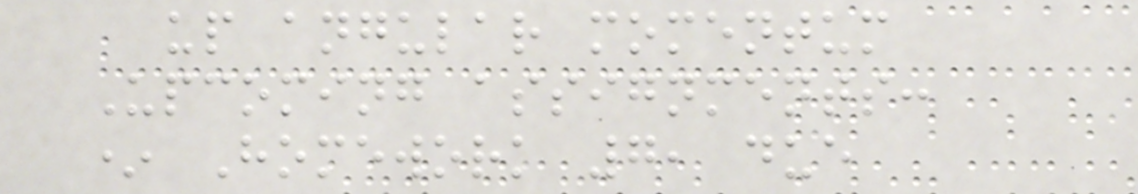up angular momentum
Upcoming assignments:
* Homework 7, due
